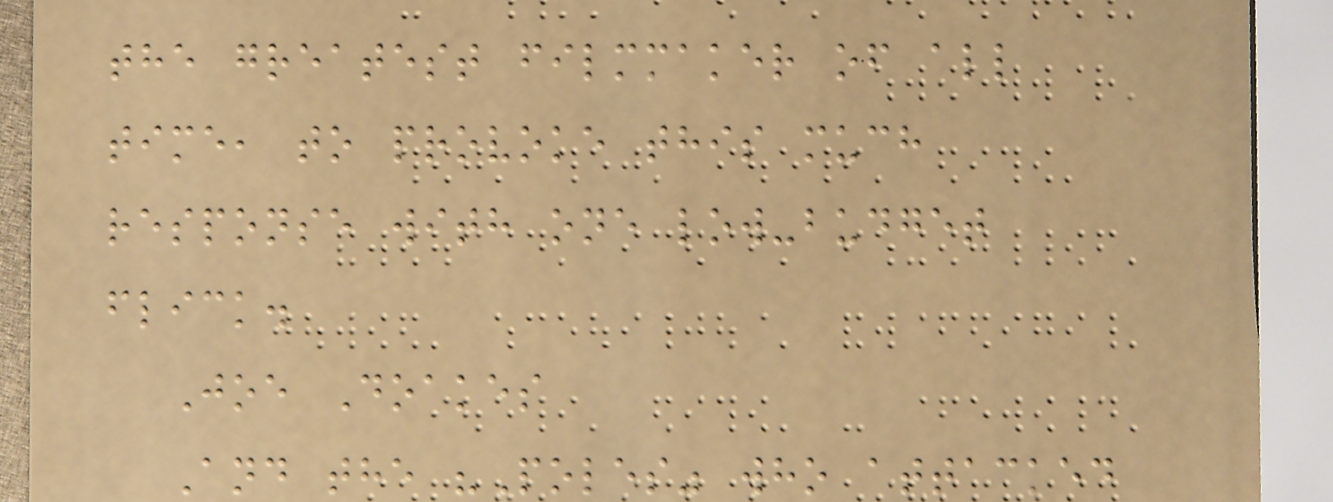the greatest filmmaker of all
time, to provoke this much
response with one low-budget
flick.
Joe Doakes
And the "Poles" who attacked
